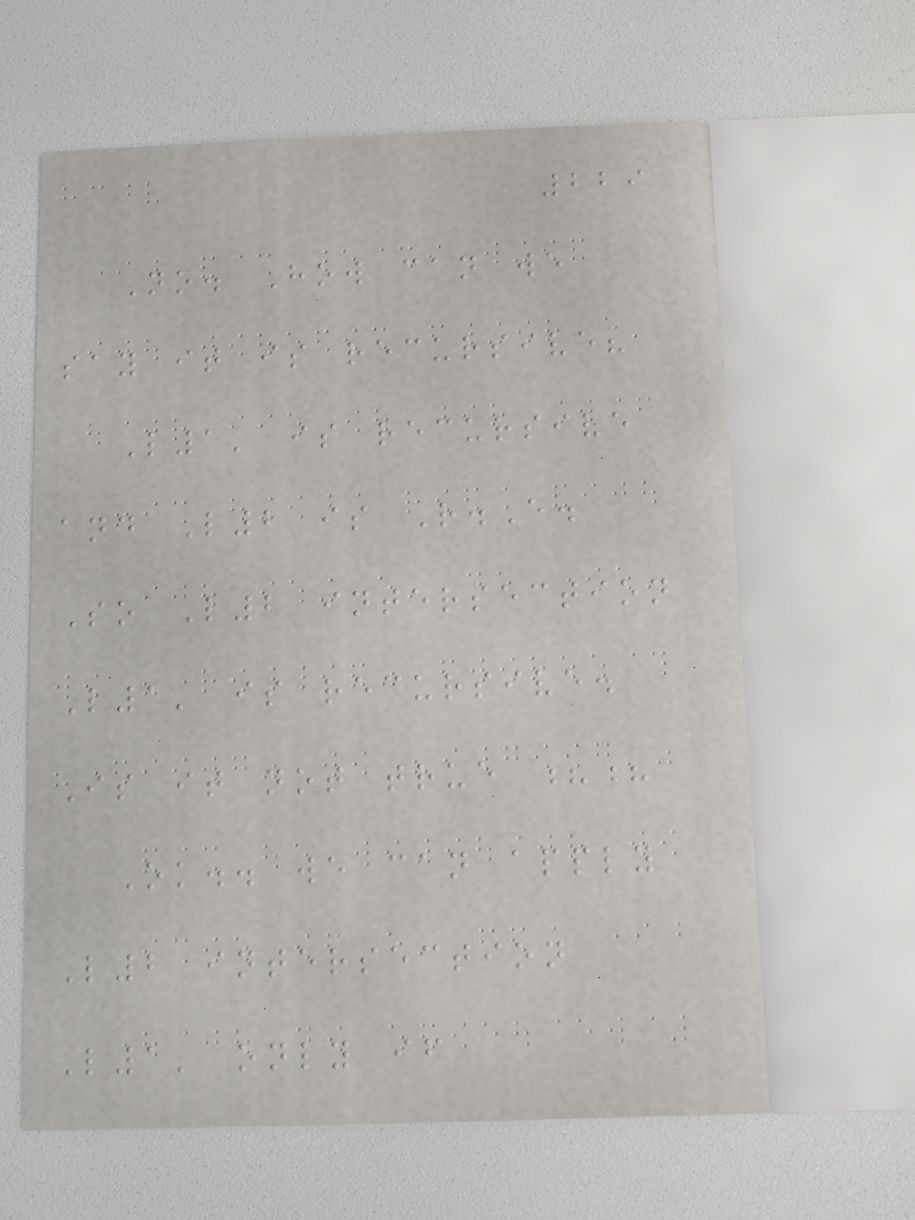229
No. How can we
say it is recursive?
L1' is recursive
and L2 is R.E.
So L2 intersection
L1' is recursive.
Is it not true ??
Ok.. we can apply
L2 intersection
L1' only if
